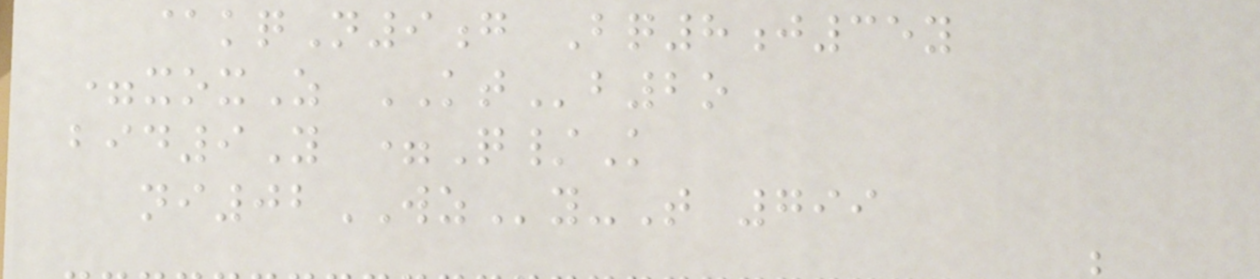@kqN9g Bq8j35y
=xoxZ KTb2o
bid9Y =Q/K
ni02WZy-T 799
